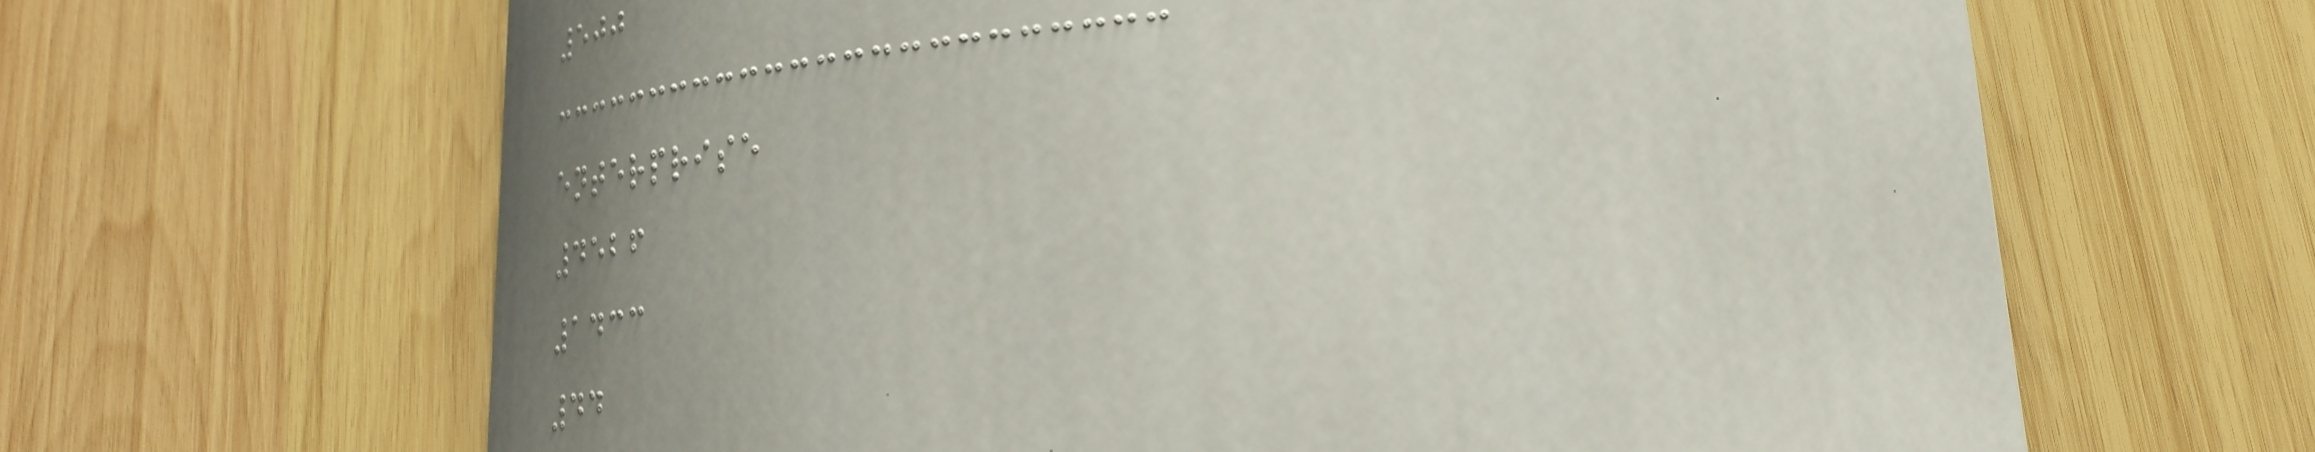500
enterprise
4526
1433
44
